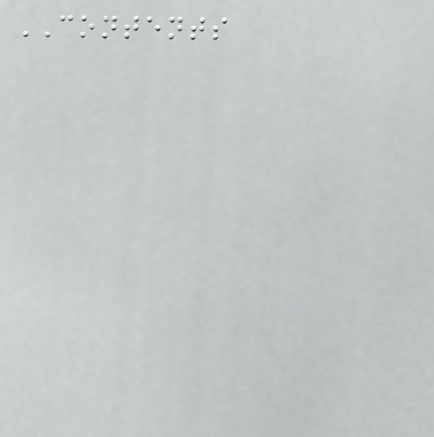CONTENTS
